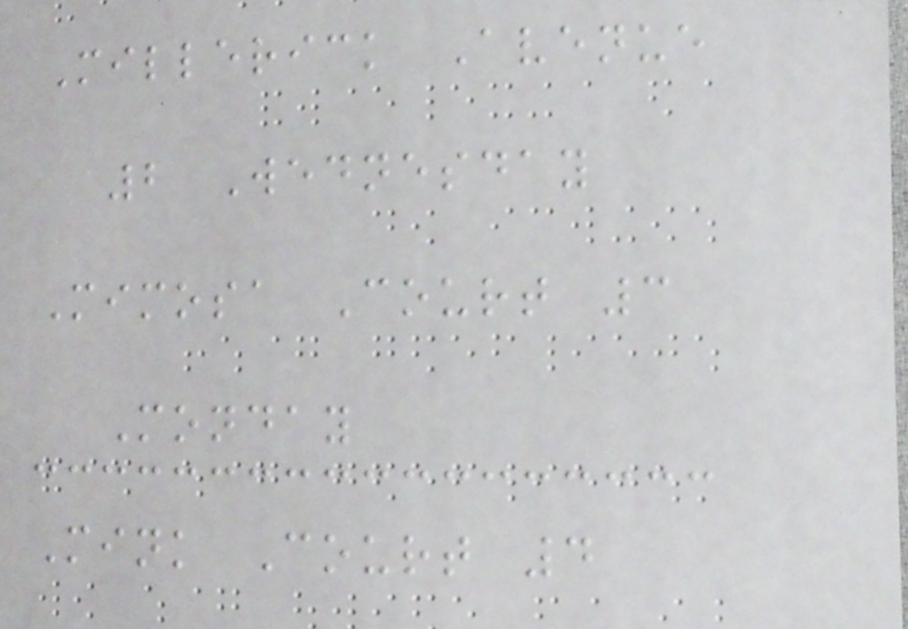Millerick Avenue
2 Wednesday
Mimosa Court 3
Monday
Mink Court 4
